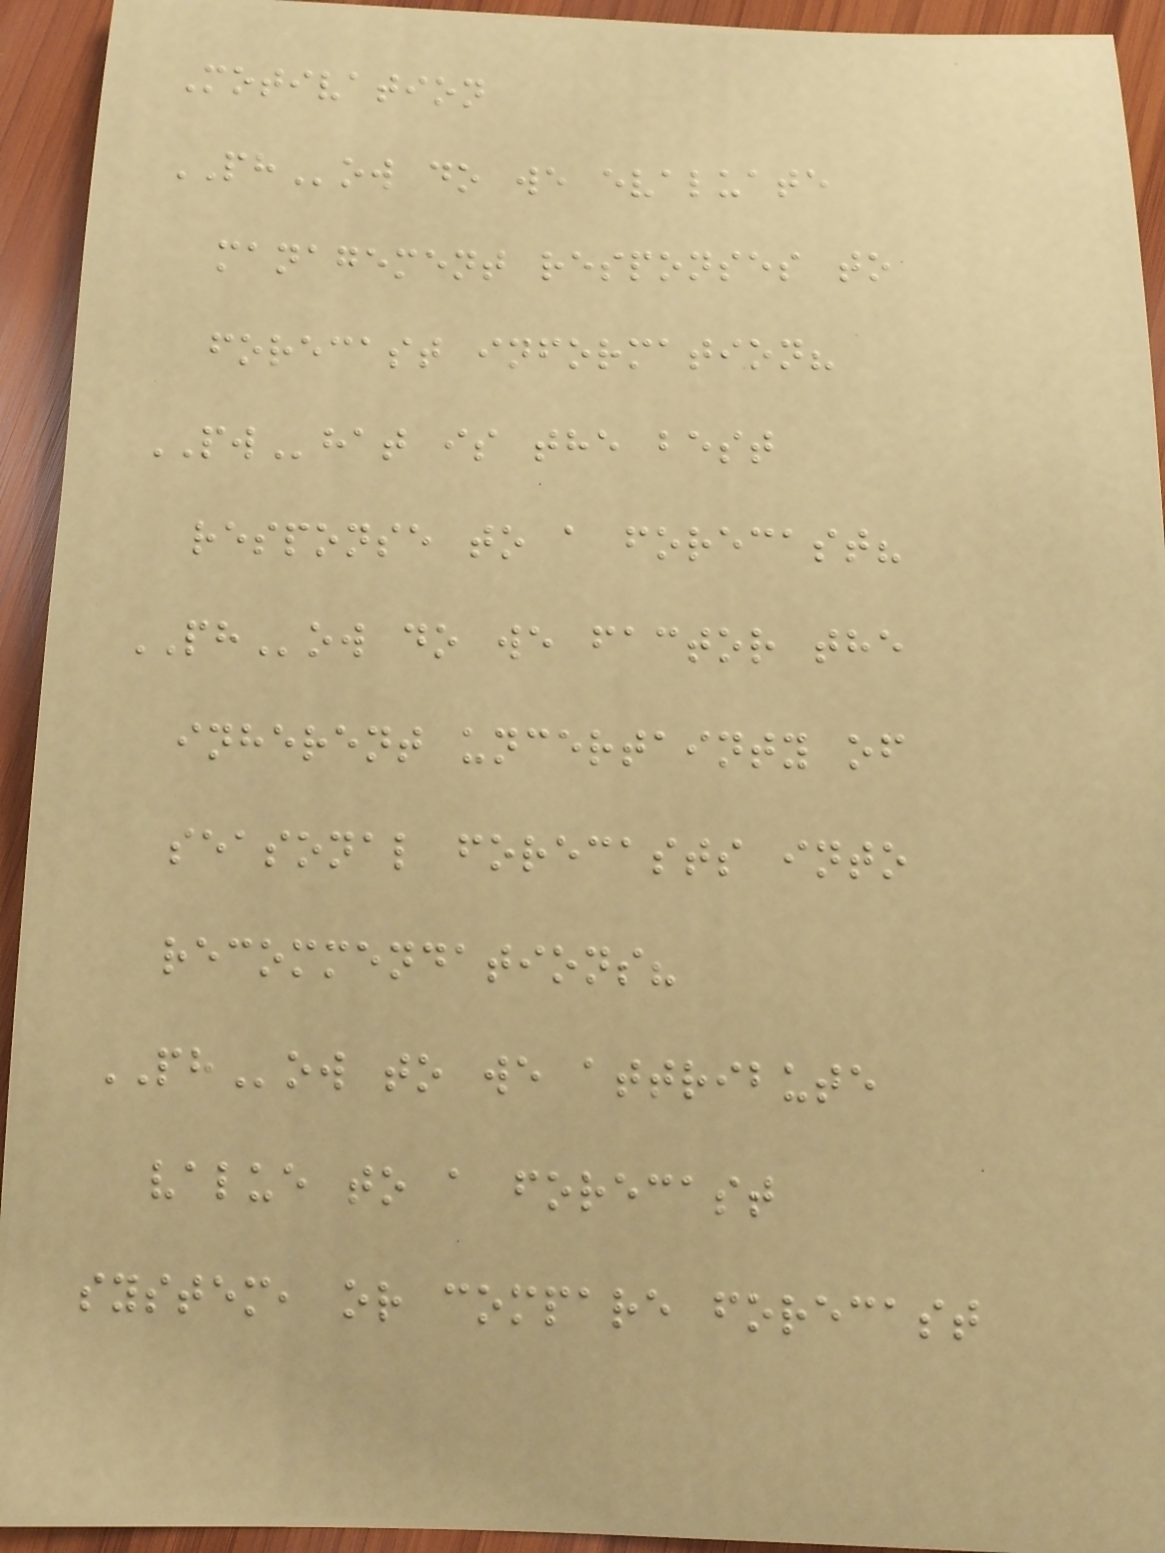Motivation
PHow do we evaluate
management responses to
forecast information?
PWhat is the best
response to a forecast?
PHow do we factor the
inherent uncertainty of
seasonal forecasts into
recommendations?
PHow to we attribute
value to a forecast
system, or compare forecast
